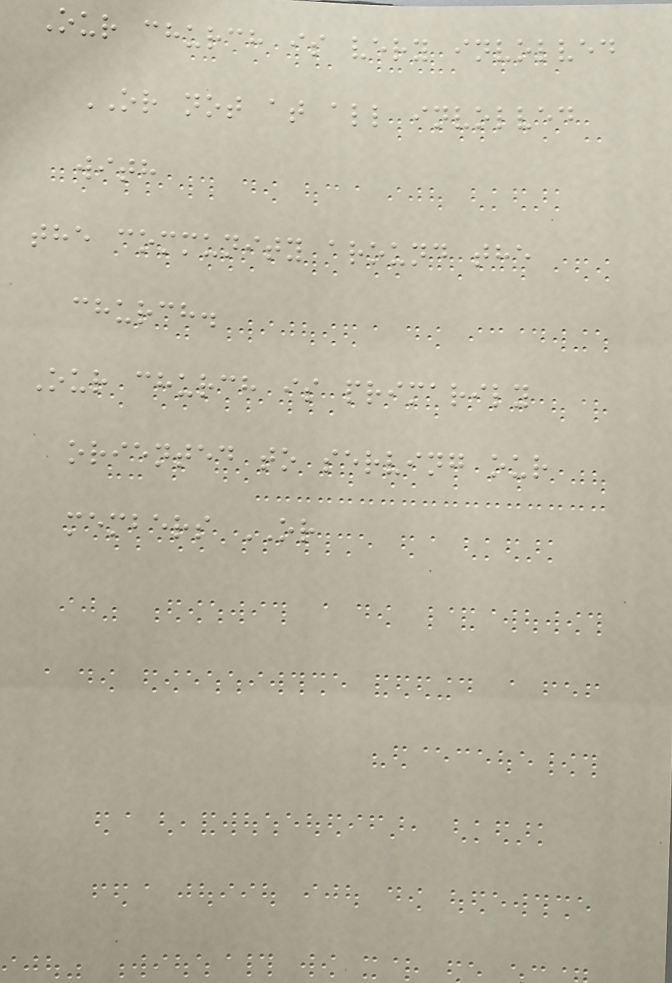Our church is very involved
OR not at all involved
with
the community around the
church.
Our church is primarily
oriented to serving our
members OR
